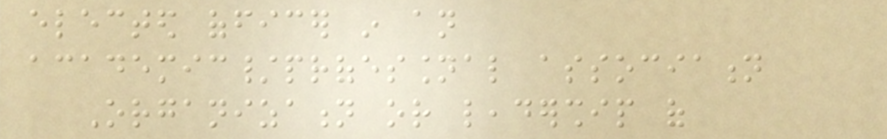elected officer in an
academic/professional association
Organization or leadership of
